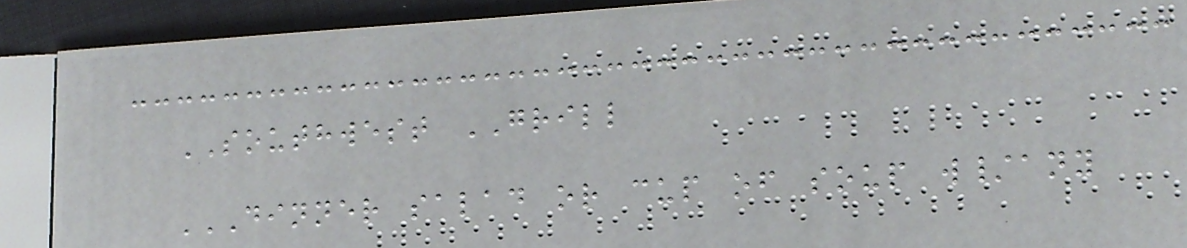SOUTHWEST GRILL
DINNER SALAD OR CUP OF SOUP W/ANY
